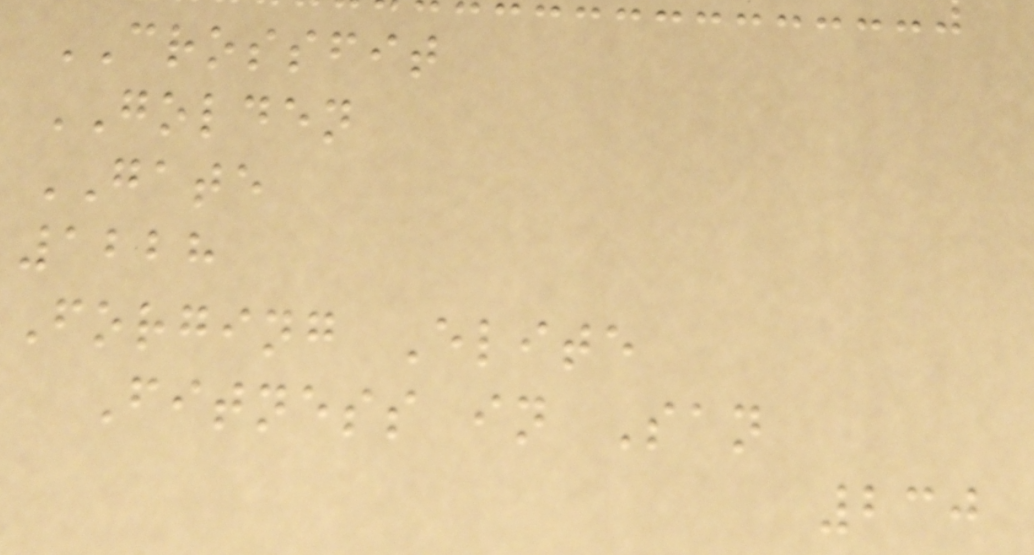CROSSFIT
GOLDEN
GATE
1228
Forging Elite
Fitness in San
230
